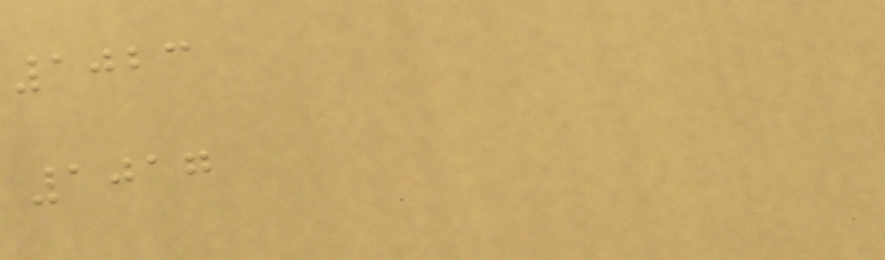1023
1017
